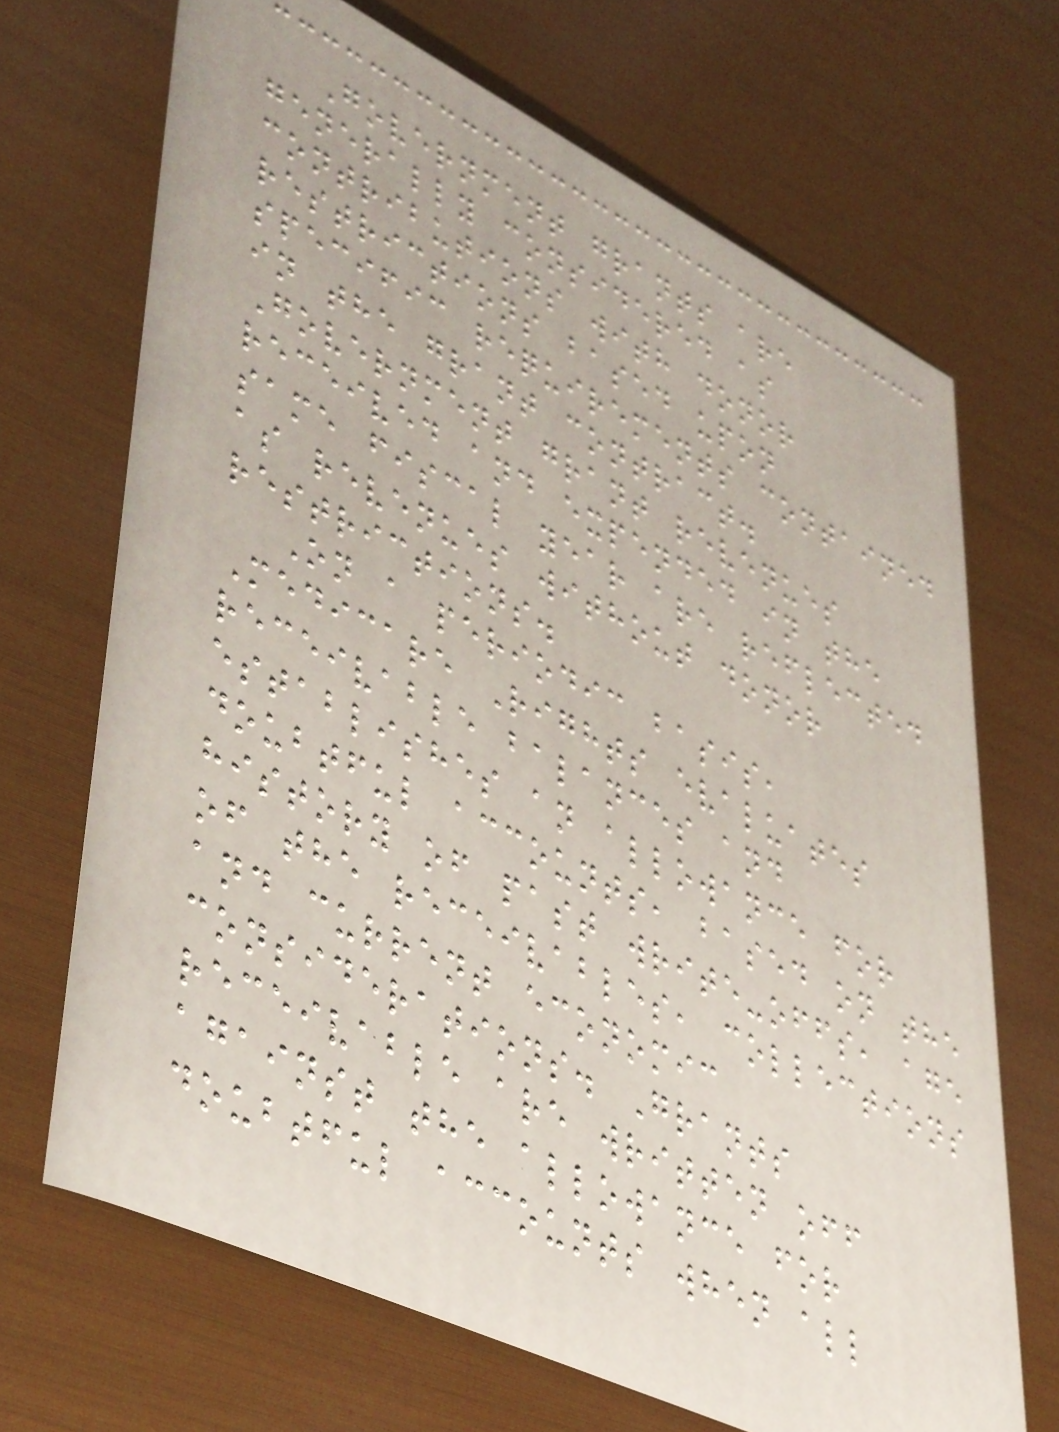Government grants are
generally considered as
contributions with donor
restrictions based upon
specific requirements contained
in the grant contract.
Government grant revenues
received and expended in the
same fiscal year are reflected
as revenues without donor
restrictions.
On a periodic basis,
Medicare Rights evaluates
receivable balances and
establishes an allowance for
doubtful accounts, based on the
history of past write-offs, age
of the receivables, collections
and current economic
considerations. Grants
receivable are written off
against the allowance for
doubtful accounts when all
